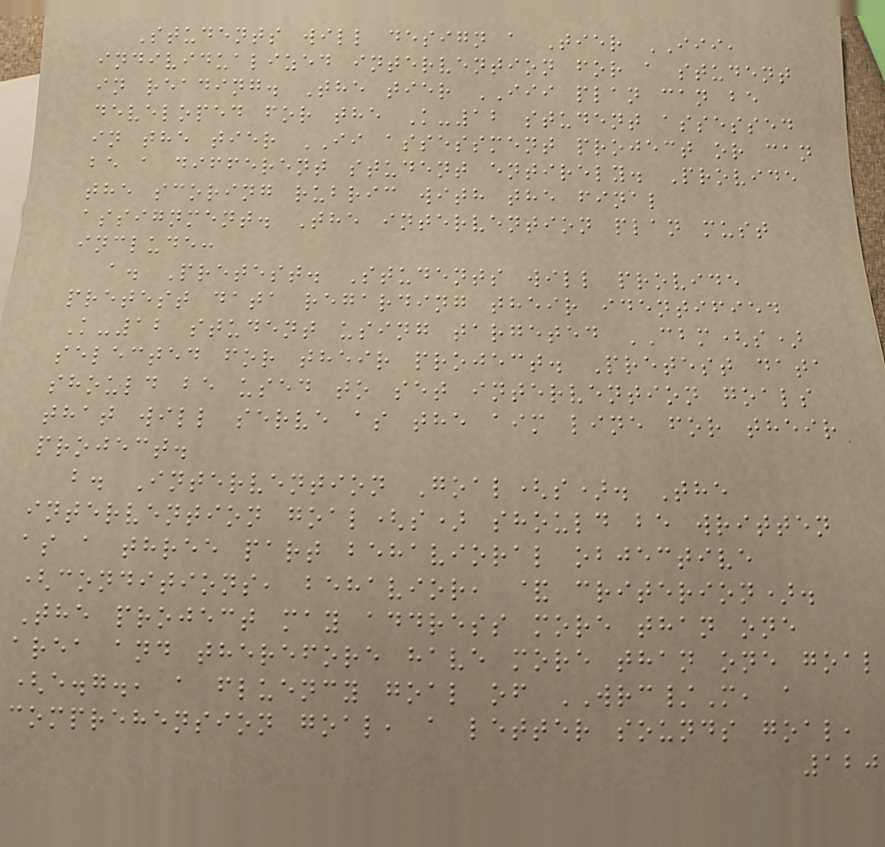Students will design a Tier III,
individualized intervention for a student
in reading. The tier III plan can be
developed for the K-12 student assessed
in the tier II assessment project or can
be a different student entirely. Provide
the scoring rubric with the final
assignment. The intervention plan must
include:
a. Pretest. Students will provide
pretest data regarding their identified
K-12 student using targeted CBM(s)
selected for their project. Pretest data
should be used to set intervention goals
that will serve as the aim line for their
project.
b. Intervention Goal(s). The
intervention goal(s) should be written
as a three part behavioral objective
(conditions, behavior, & criterion).
The project may address more than one
area and therefore have more than one goal
(e.g., a fluency goal of WRC/M, a
comprehension goal, a letter sounds goal,
120
